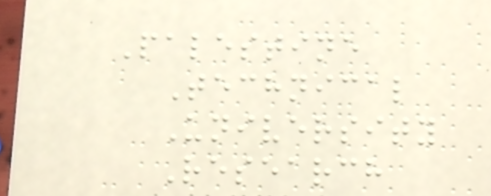Palestine
Technical
University
Research
